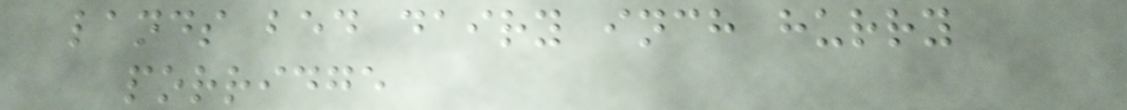lands bed dairy inch hurry
porridge
